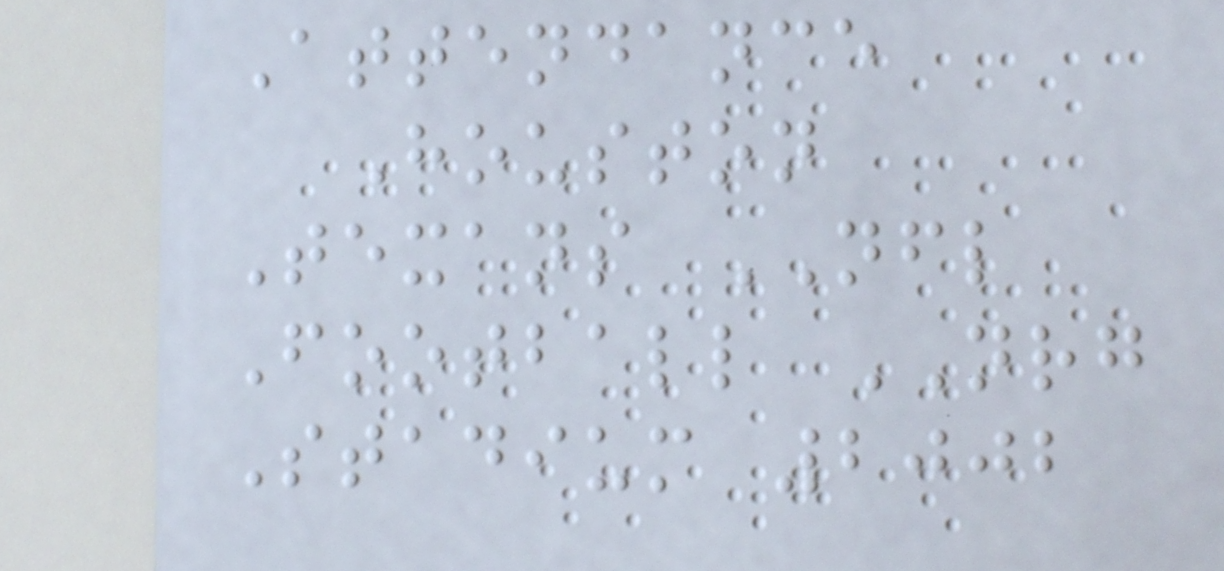Attendance
Houston
Texans NFL
Football NRG
Stadium 2002
